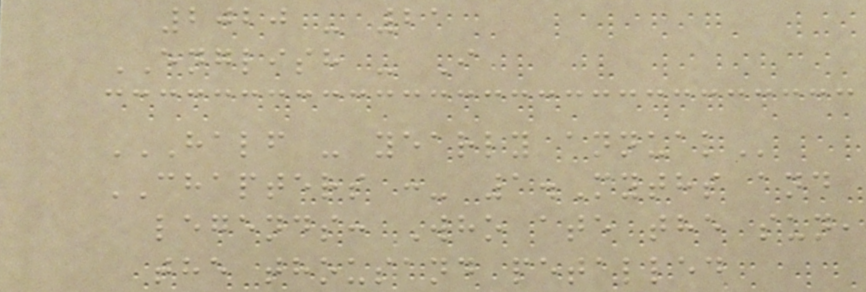2020 - 21
ENGLISH - I
HALF - YEARLY ANNUAL
CHAPTERS :- 1.Myths and
legends: Who ate the sun,
the thousand petalled
